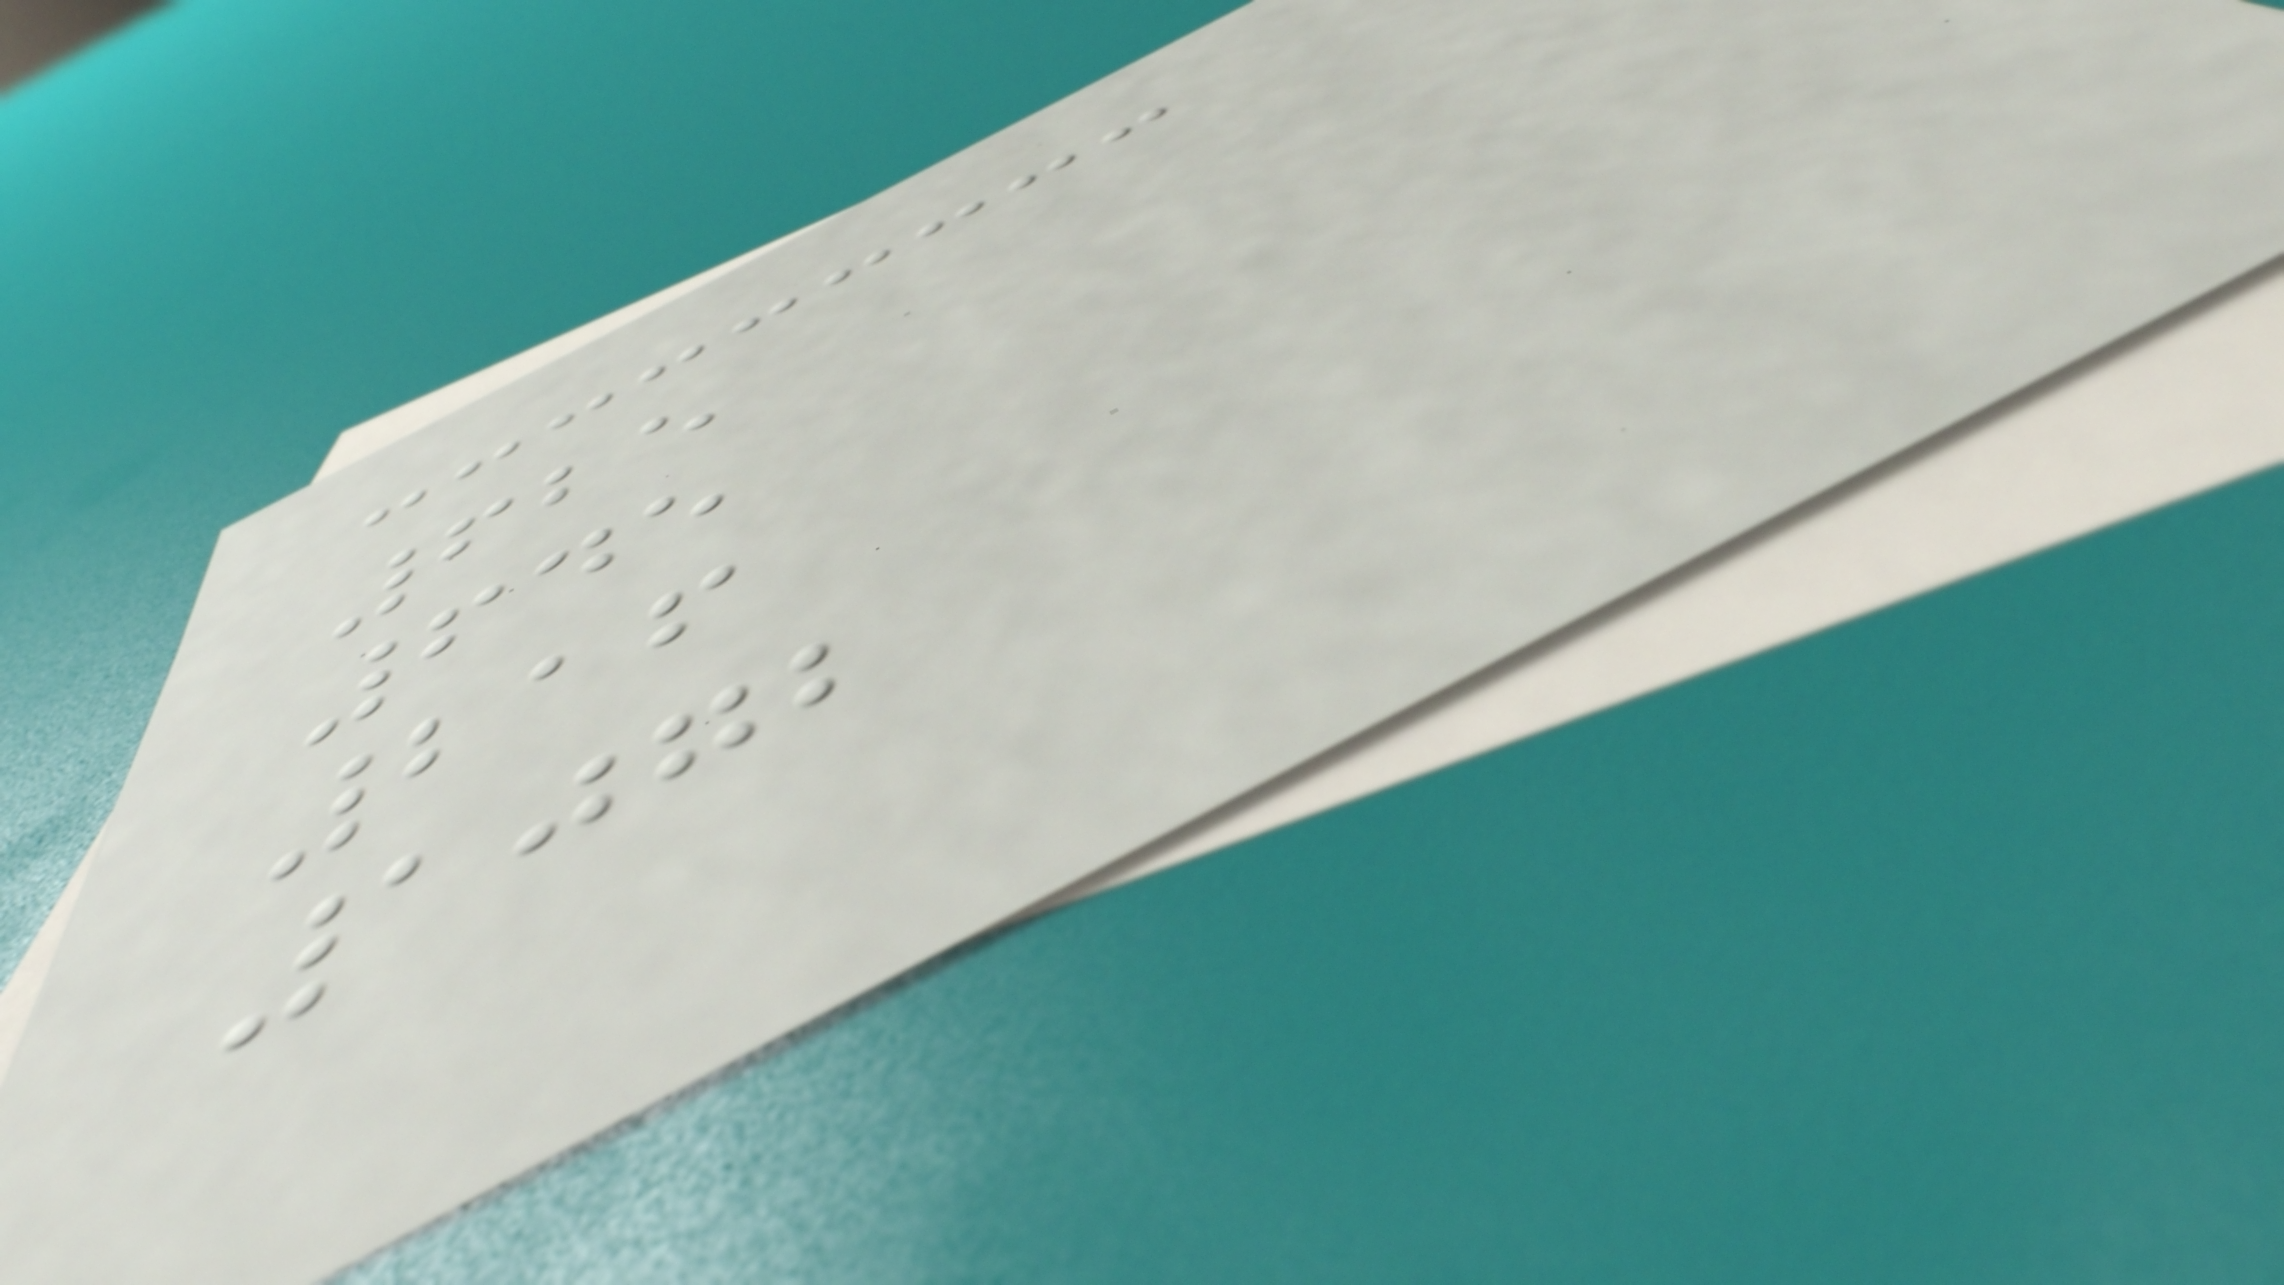625
645
216
1072
